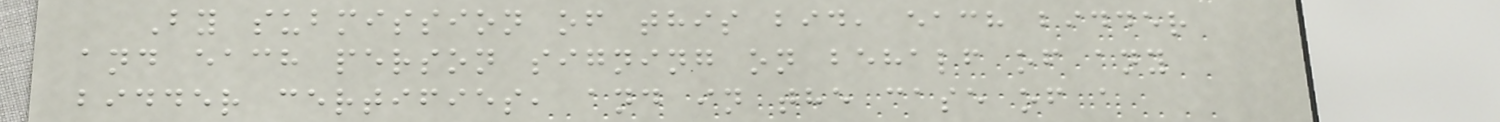By submission of this bid, each bidder
and each person signing on behalf of any
bidder certifies, and in the case of a
